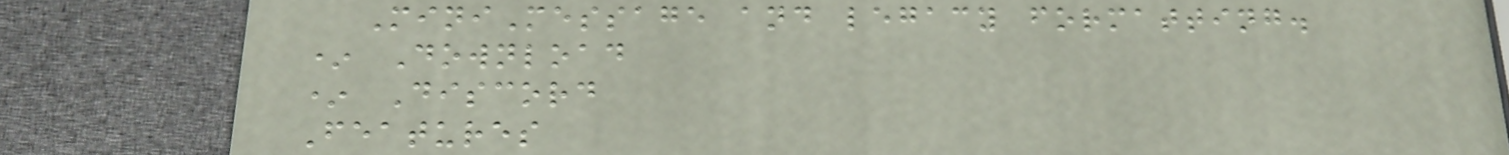MiniMessage and legacy formatting.
* Download
* Discord
Features
